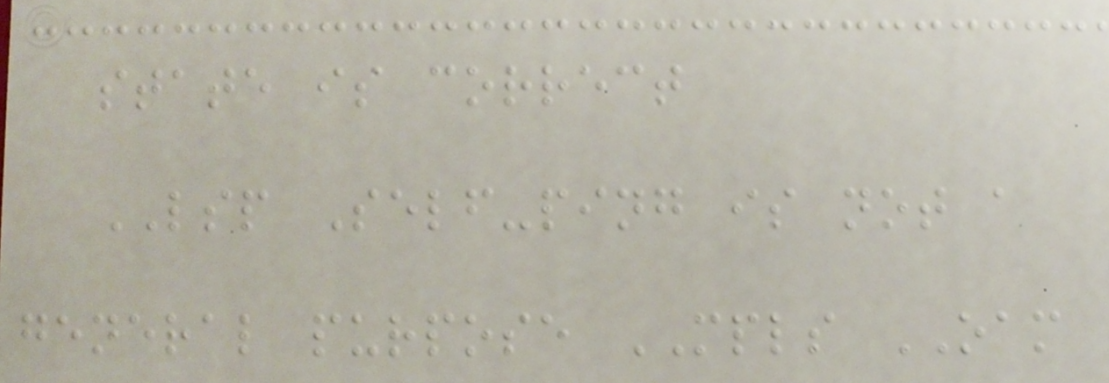state is correct
LSP Self-ping is not a
general purpose MPLS OAM
